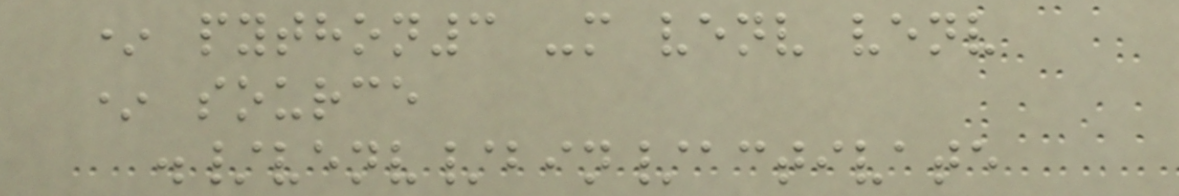* python3 -m venv venv
* source
./venv/bin/activate
